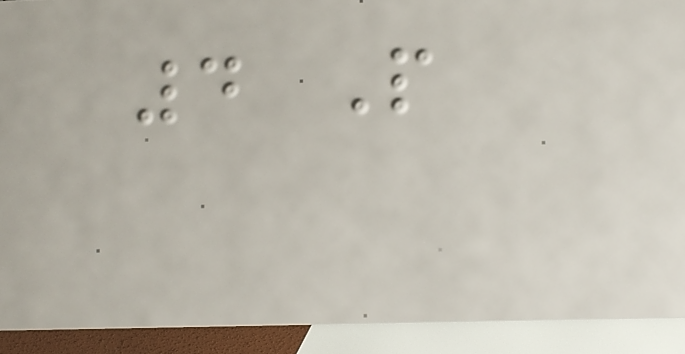4 P
